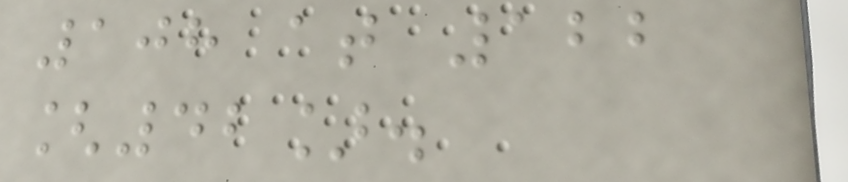108 at 122
[42].
